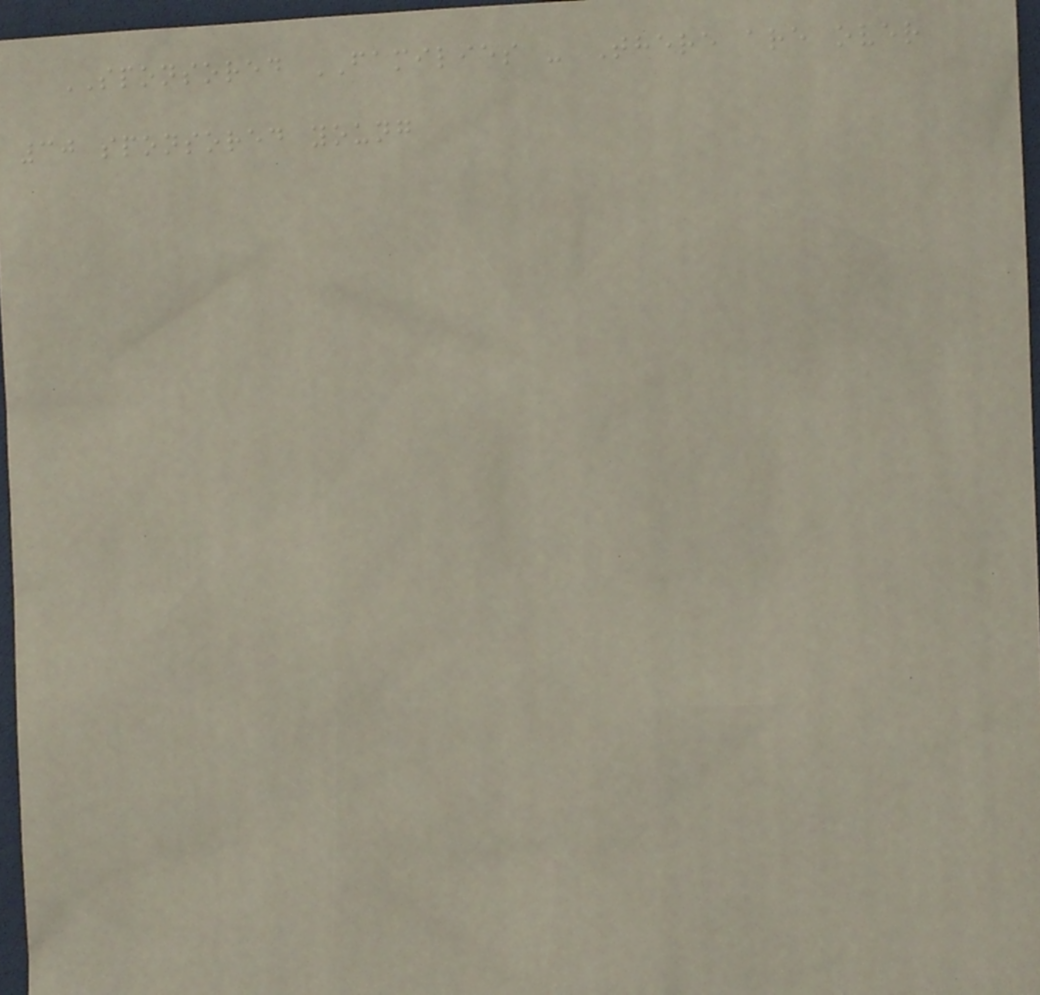SPONSORED FAMILIES - There are over
30 sponsored young
